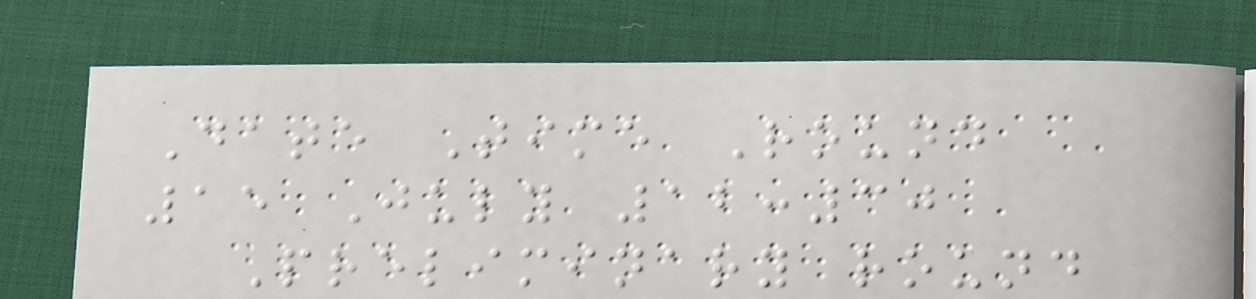Date Time Round
15 July 12:30
Preliminary round
